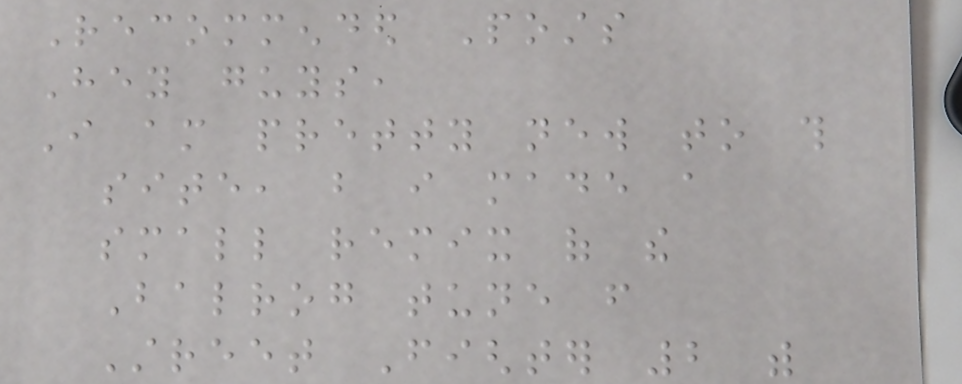Recommended Posts
Hey guys,
I am pretty new to this
site, but i made a
small remix of the
Balrog tune from
Street Fighter 2 with
